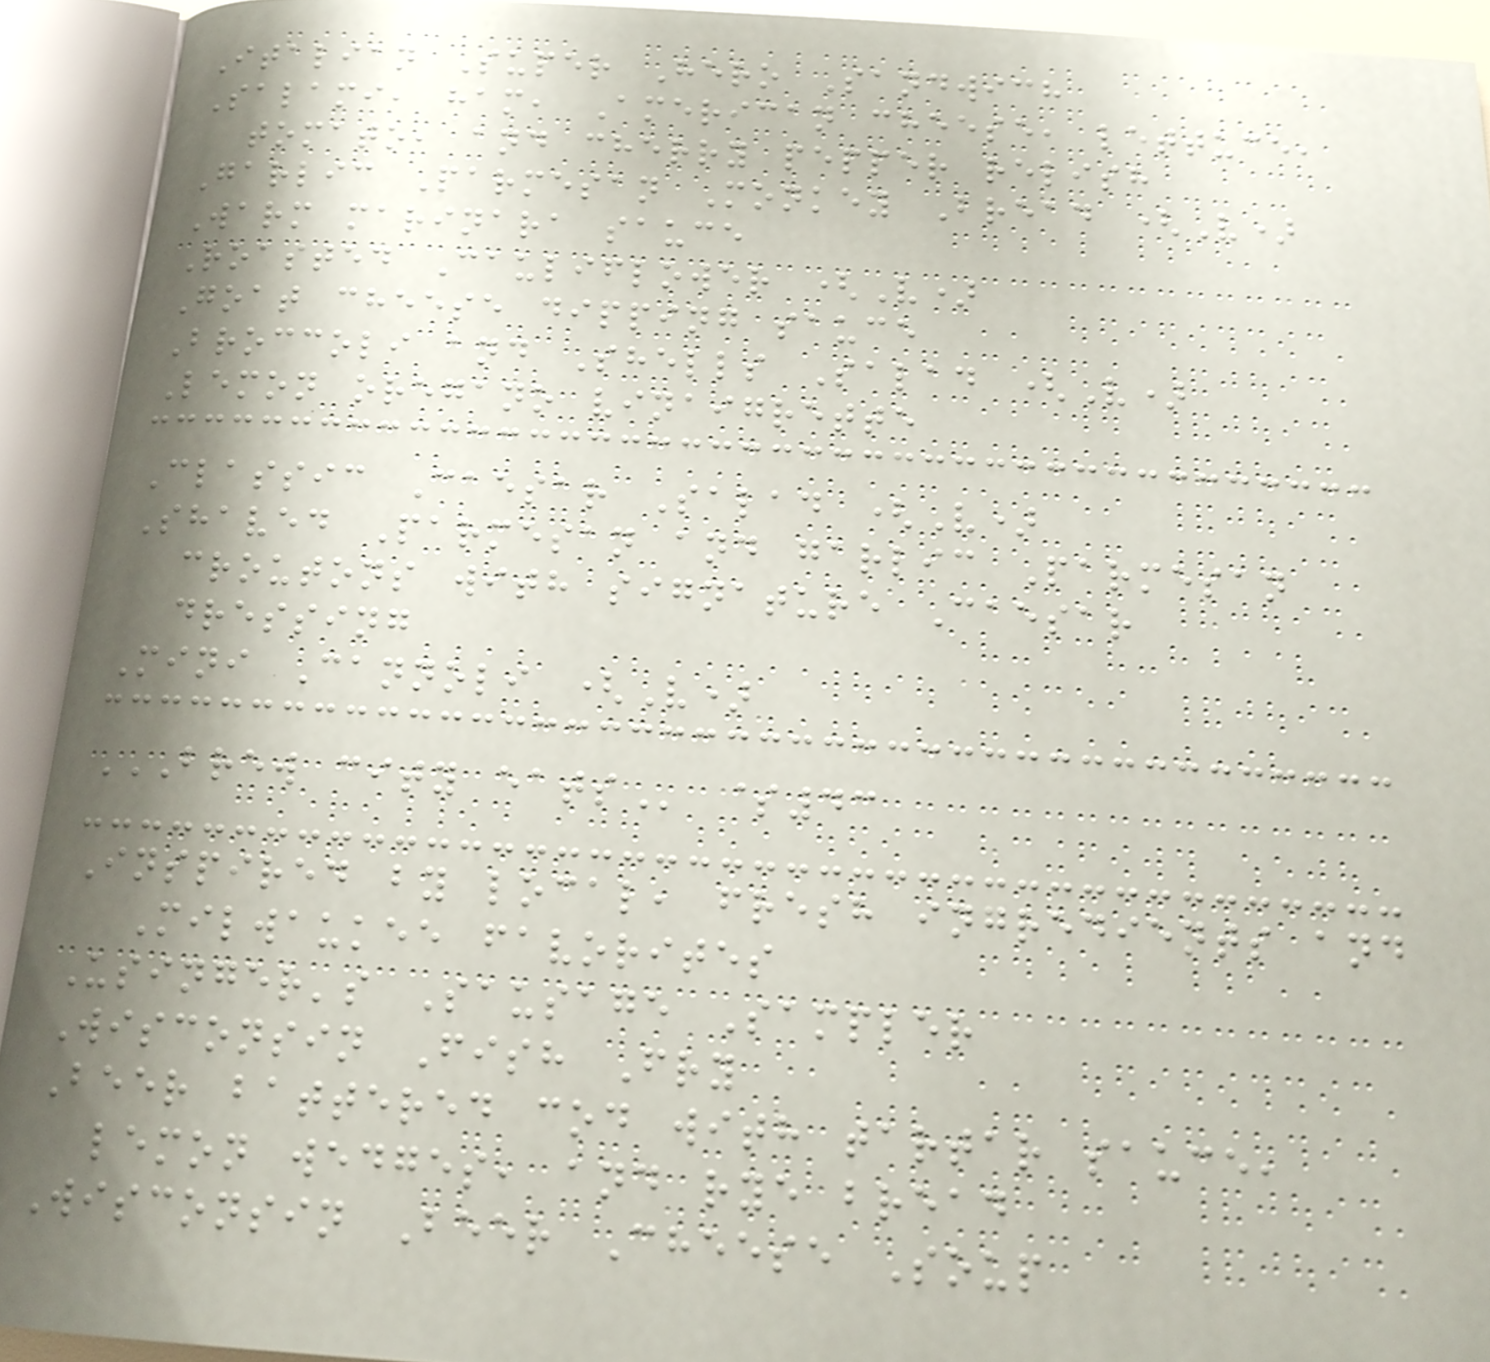Italian Super Hero Sandwich
Salami, ham, American cheese, lettuce,
tomato, and cherry pepper relish
Garlic Parmesan Monkey Bread (V)
Warm marinara sauce
Roasted Cauliflower (V)
Goat cheese dipping sauce
Broccoli and Shells Salad (V)
Lemon oregano vinaigrette
Classic Caesar Salad (V)
Shaved Parmesan and garlic Parmesan
croutons with signature Caesar
dressing
Mini Cannoli (V)
BREW CITY EATS $43
Inspired by local, fresh ingredients and
Milwaukee favorites
Usinger's Sausage Sampler
Wisconsin Fish Fry
Beer battered cod with tartar sauce,
lemon wedges, and rye bread
Wisconsin Beer Cheese Soup
